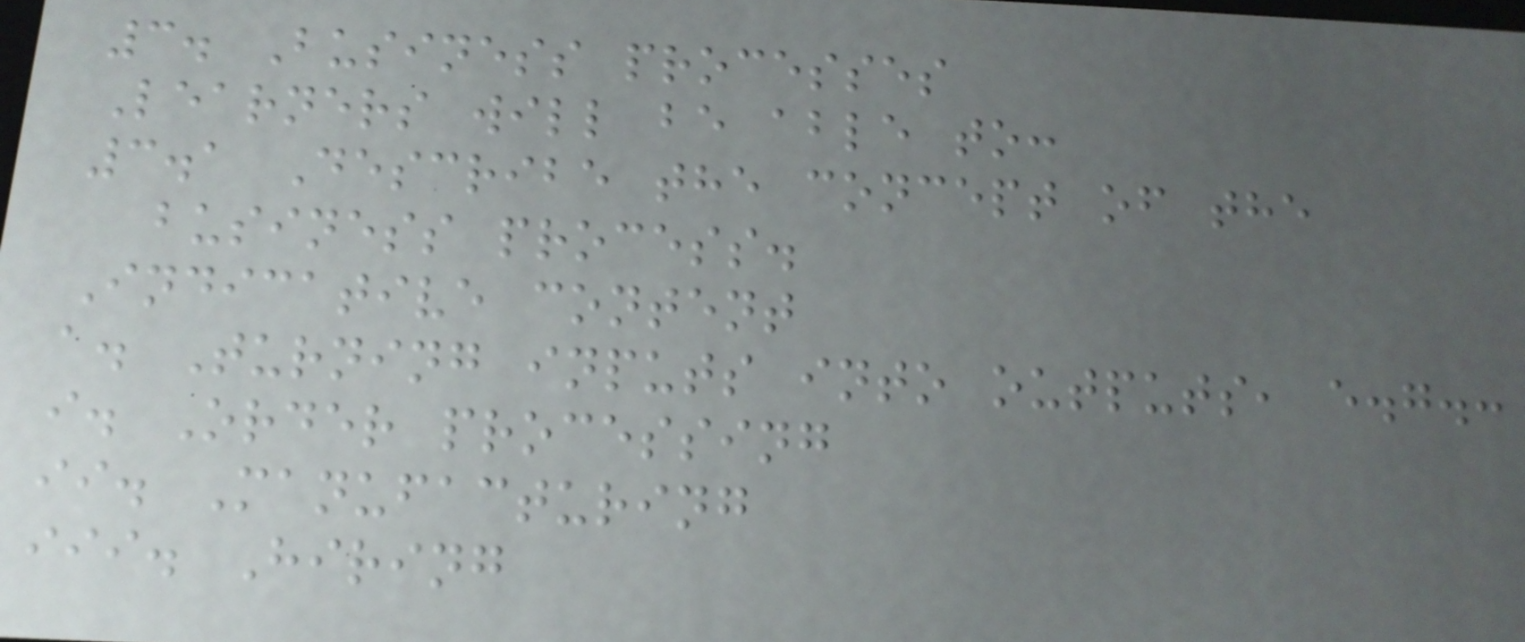3. Business processes
Learners will be able to:
3.1 Describe the concept of the
business process.
Indicative content
a. Turning inputs into outputs, e.g.:
i. Order processing
ii. Manufacturing
iii. Hiring
